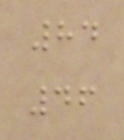84
46
